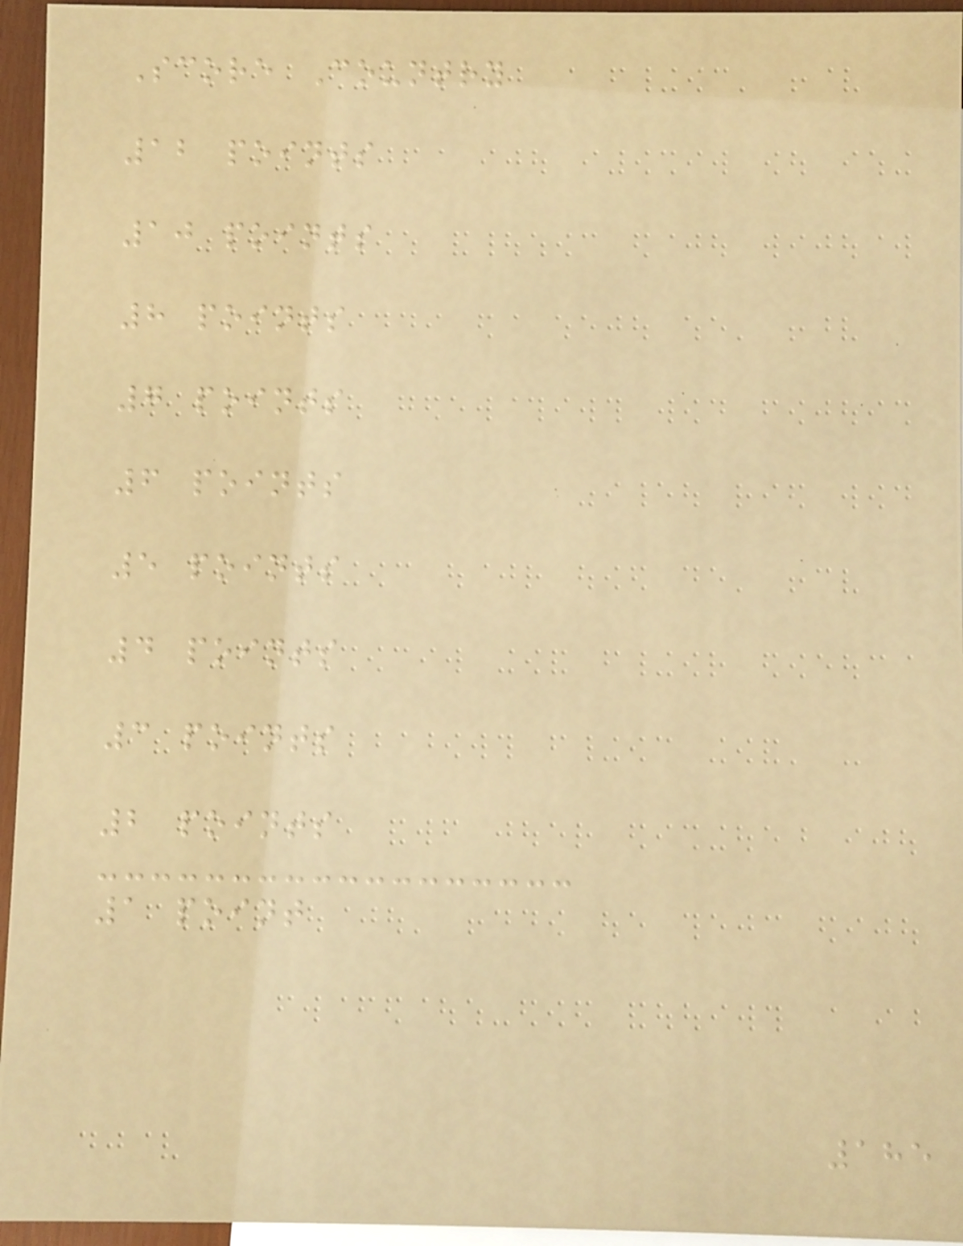Score Country
12 points
10 points
8 points
7 points
6 points
5 points
4 points
3 points
2 points
1 point
185
